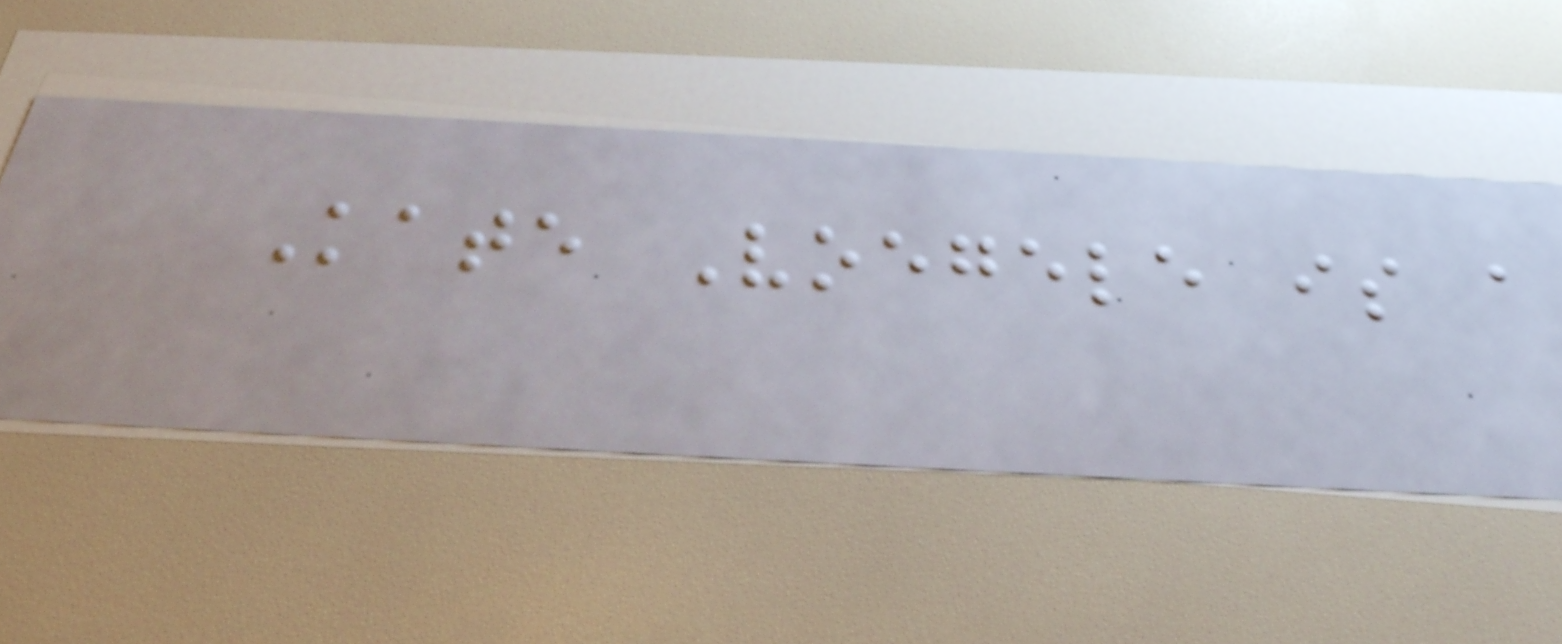Kate Voegele is a
